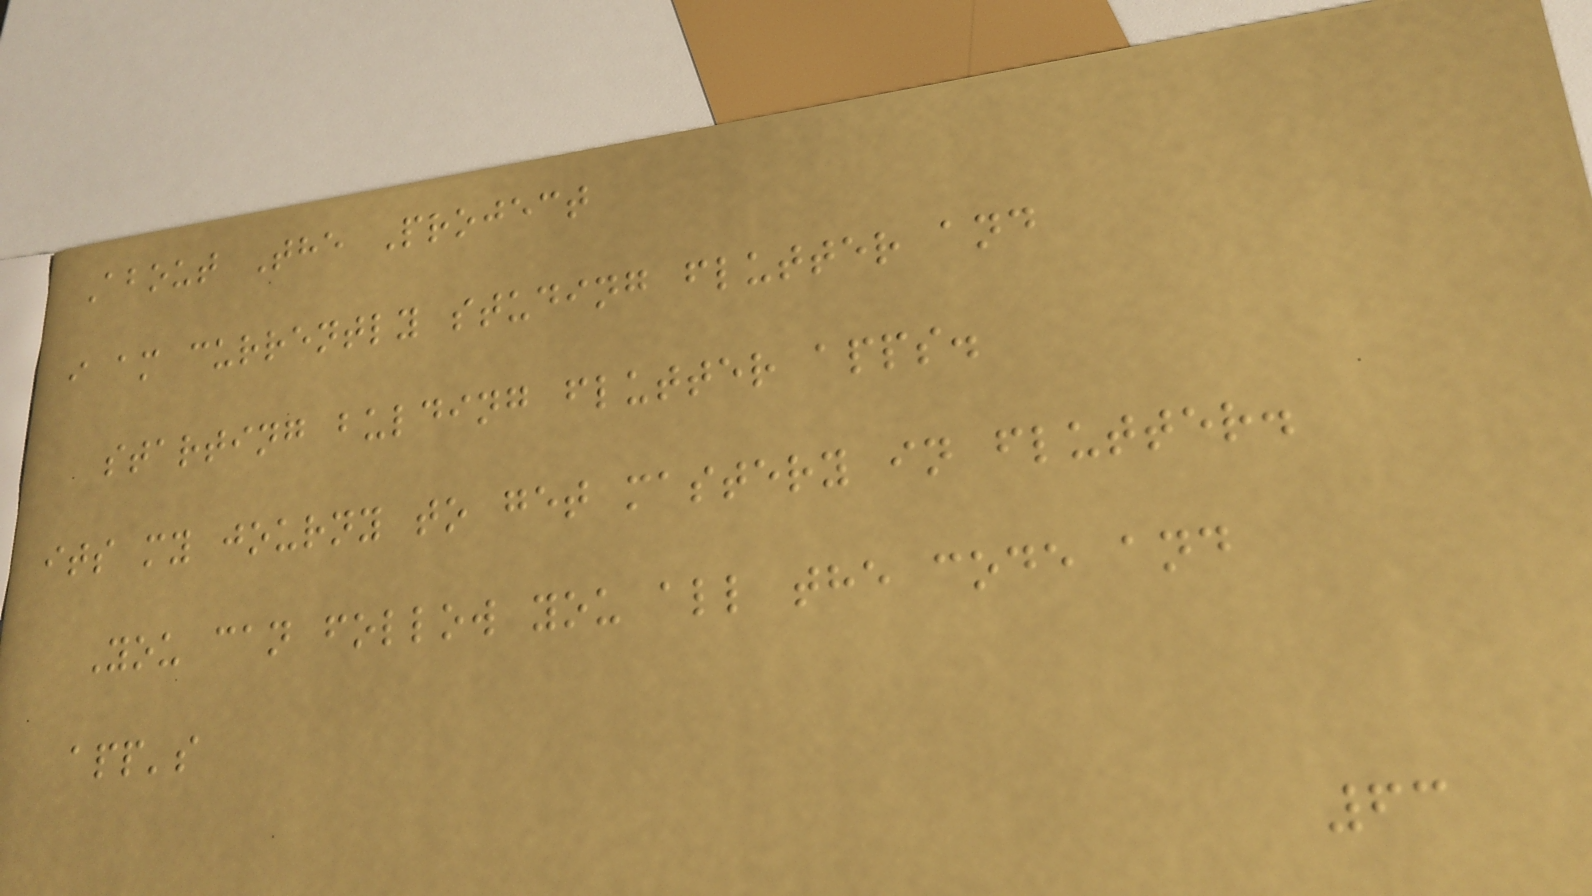About The Project
i am currently studing flutter and
starting bulding flutter apps.
its my journy to get mastery in flutter.
You can follow you all the code and
app's
63
